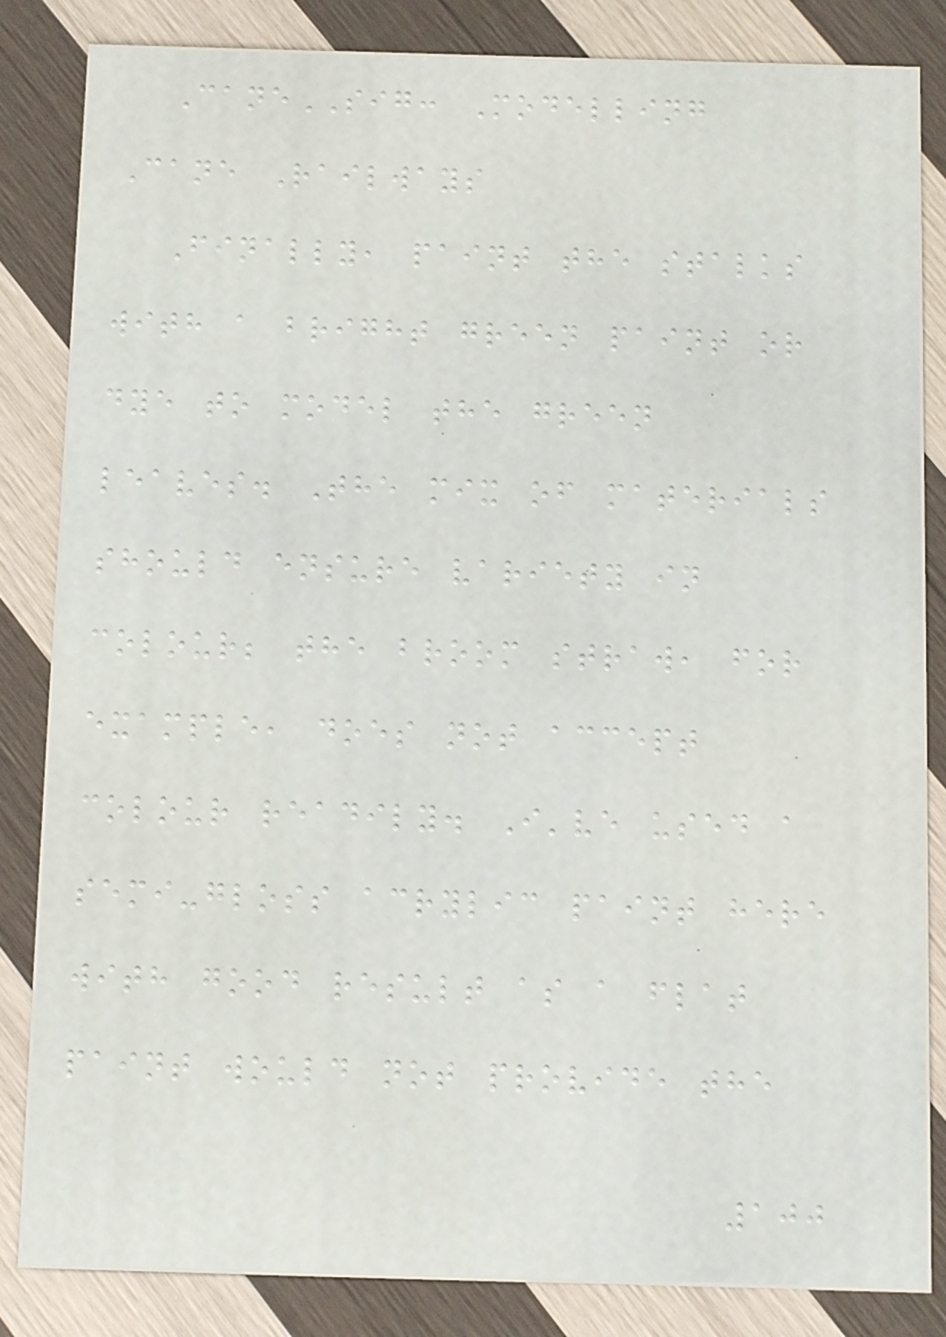CaneSIG: Modelling
Cane Railways
Finally, paint the stalks
with a bright green paint or
dye to model the green
leaves. The mix of materials
should ensure variety in
colour; the broom straw, for
example, does not accept
colour readily. I've used a
semi-gloss acrylic paint here
with good result as a flat
paint would not provide the
100
